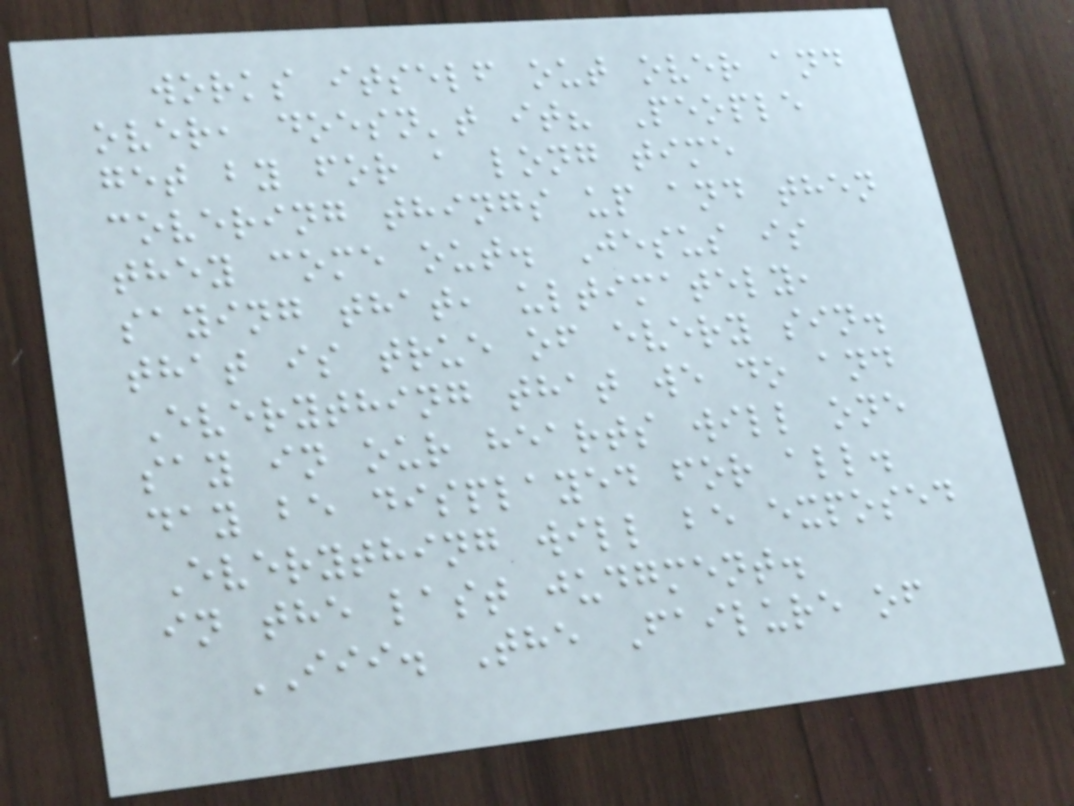works itself out over and
over, doesn't it? People
get by for a long time
covering things up and then
they come out. Jesus is
saying that, ultimately,
that is true of every sin.
Everything that we do and
say in our hearts will one
day be displayed for all.
Everything will be exposed
in the last judgment.
III. The Failure of
